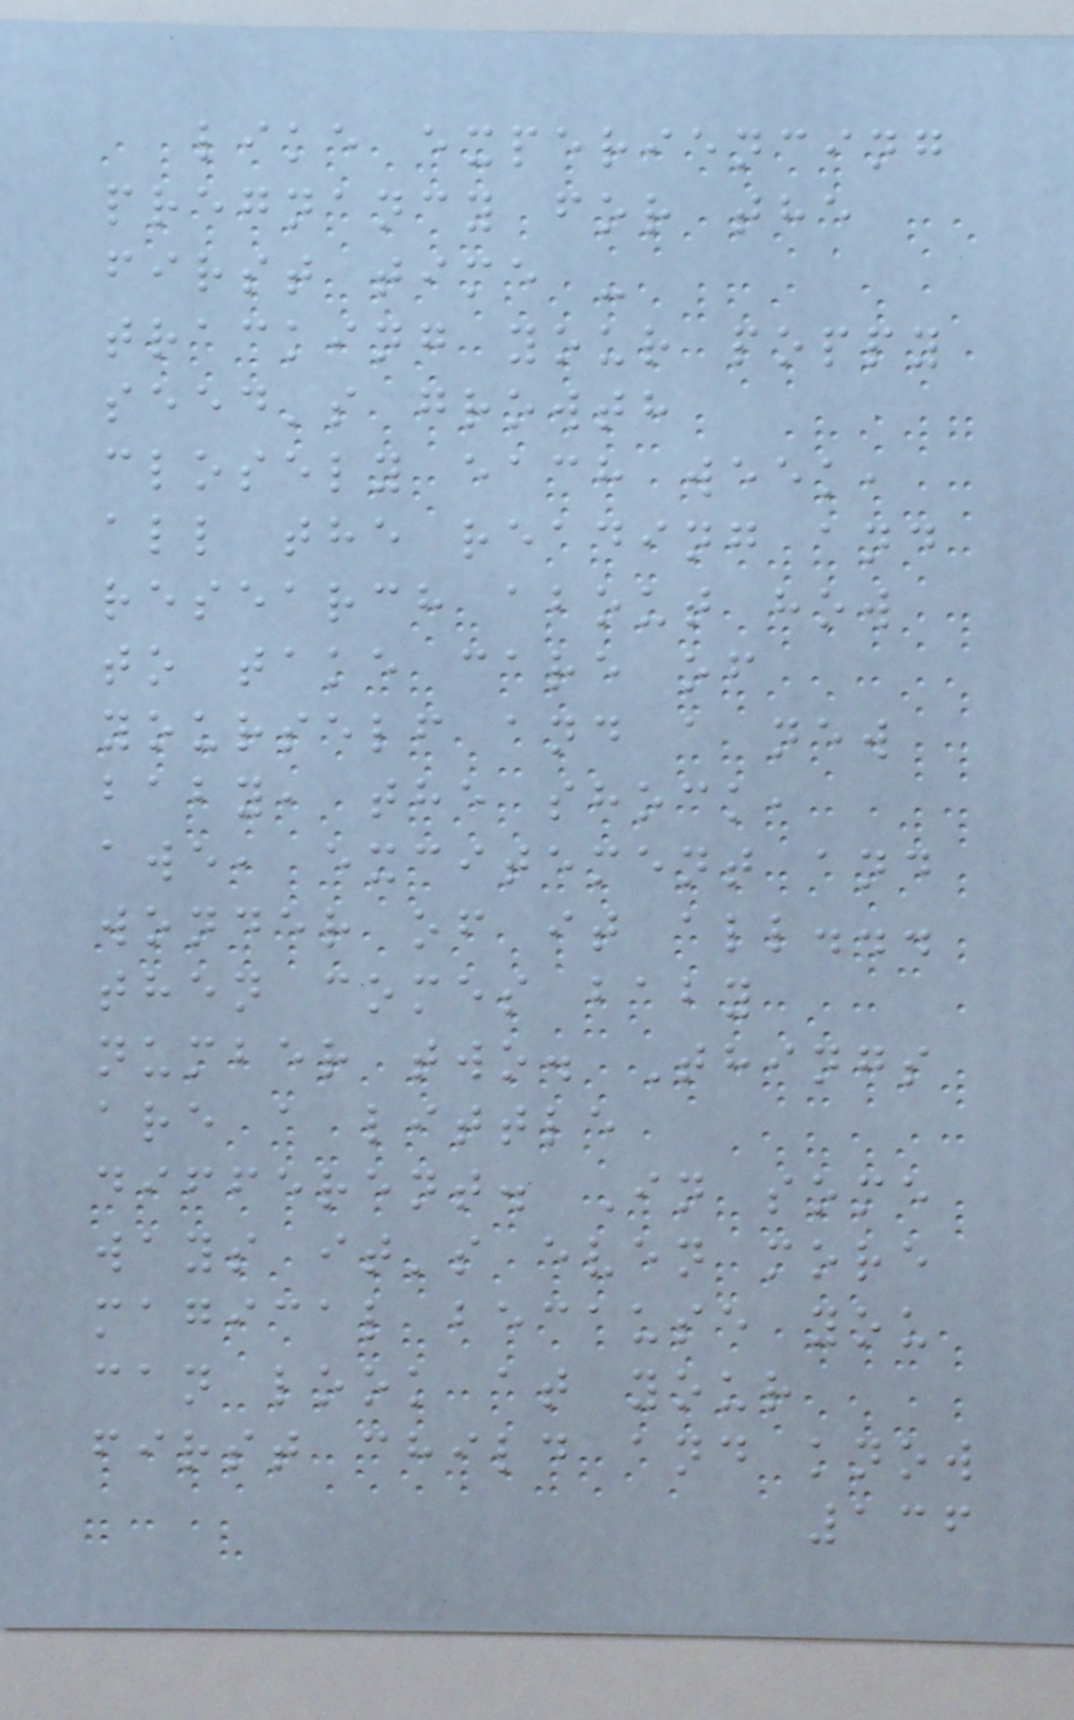like experiencing
pregnancy for the
first time -
tracking your poppy
seed's growth
closely each week,
all the reading and
research about how
to take care of
yourself and a new
baby, the shock,
awe, excitement and
wonder of it all...
then comes baby
number two. Things
are a little
different. In some
ways it's even more
magical because you
can look at your
first child and know
136
